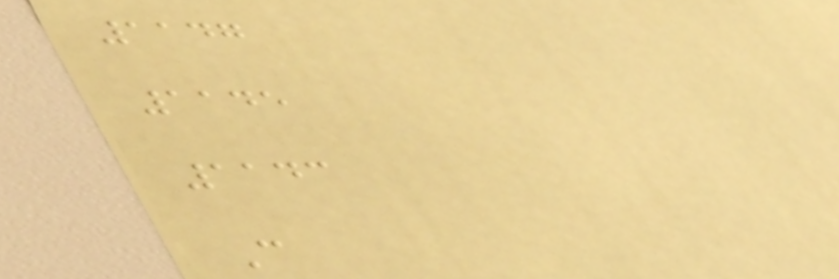1147
1145
1143
C
